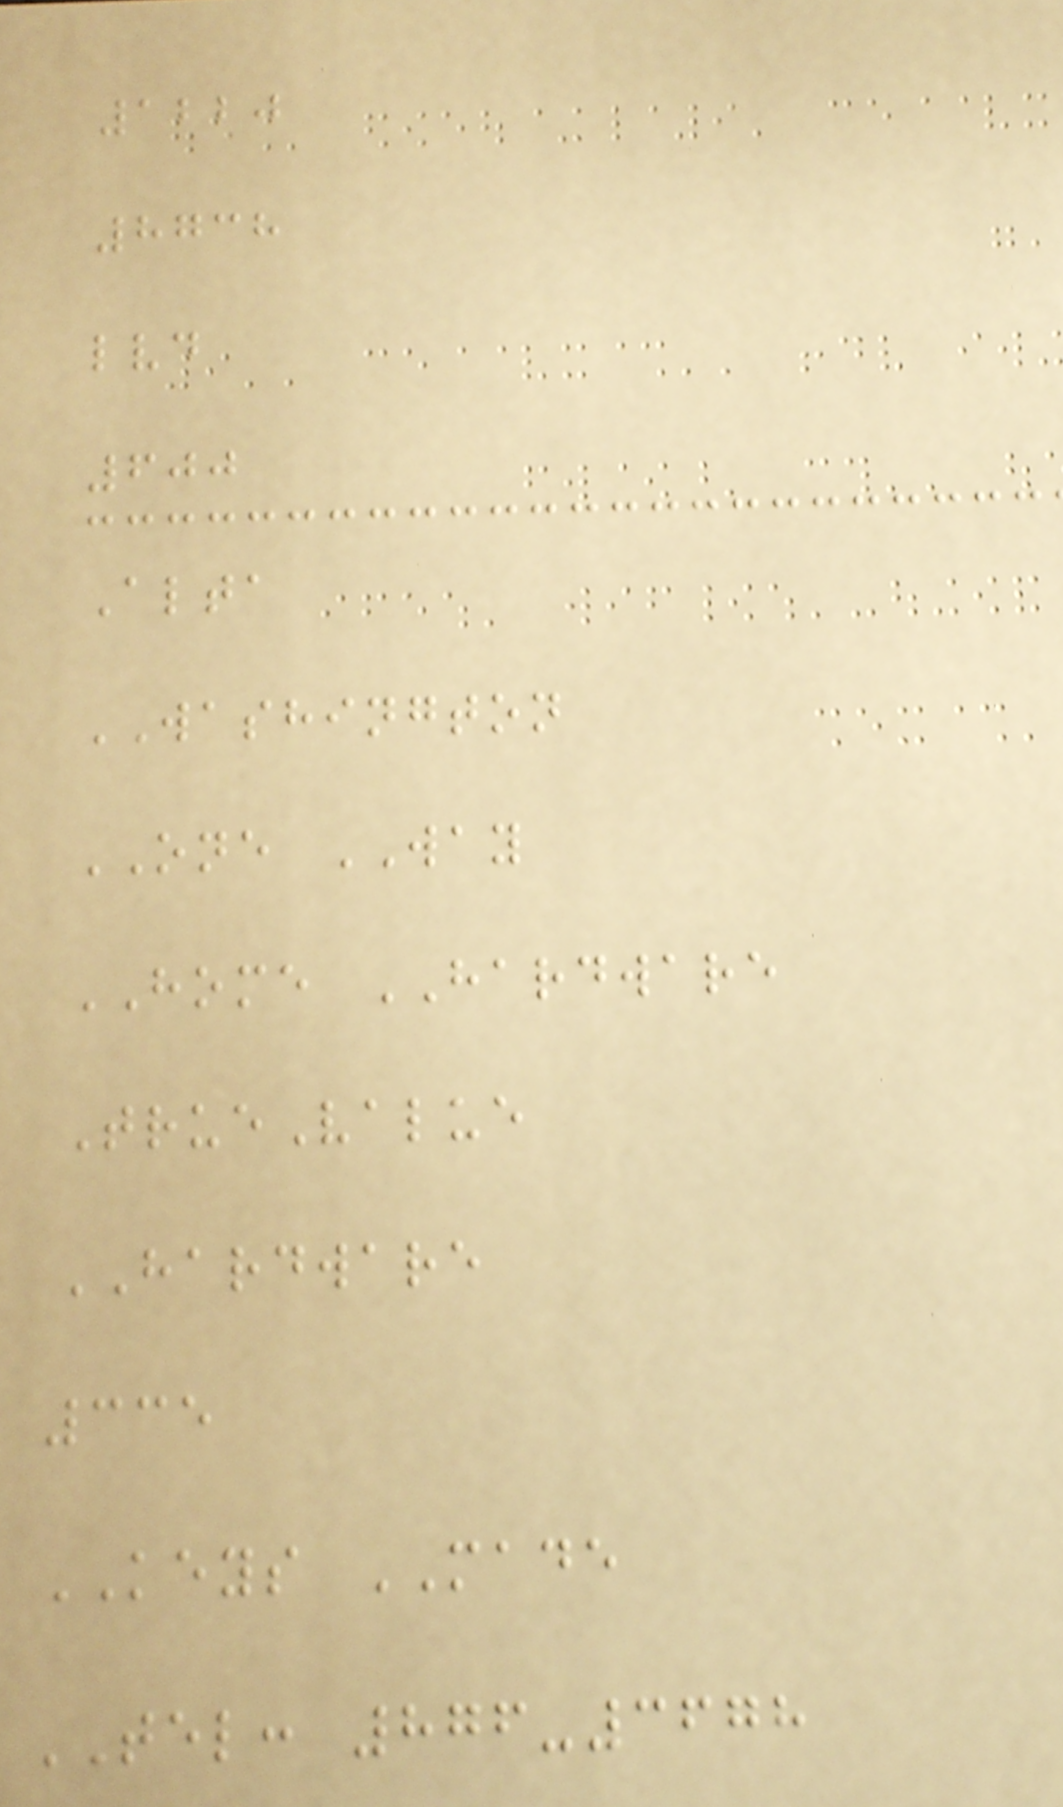1220
8738
lvd
600
Alta
WASHINGTON
ONE WAY
HOME HARDWARE
TrueValue
HARDWARE
335
KEYS MADE
TEL: 876-3678
